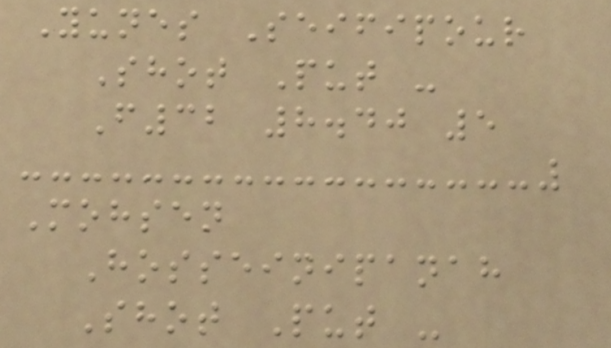Yunes Seifipour
Shot Put -
F32 8.40 5
Mohsen
Hosseinipanah
Shot Put -
